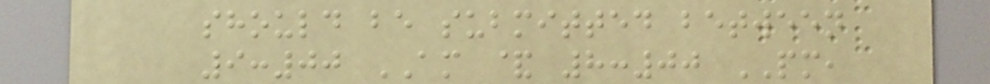should be submitted between
9:00 AM & 8:00 PM,
